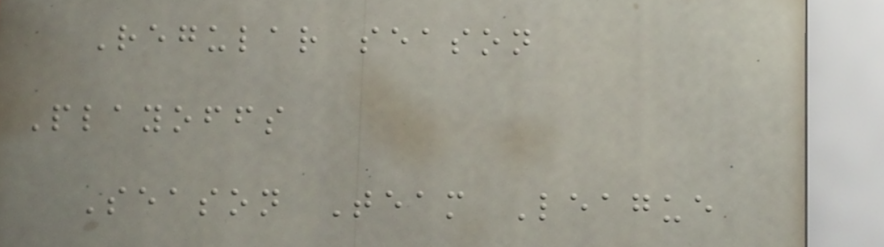Regular season
Playoffs
Season Team League
